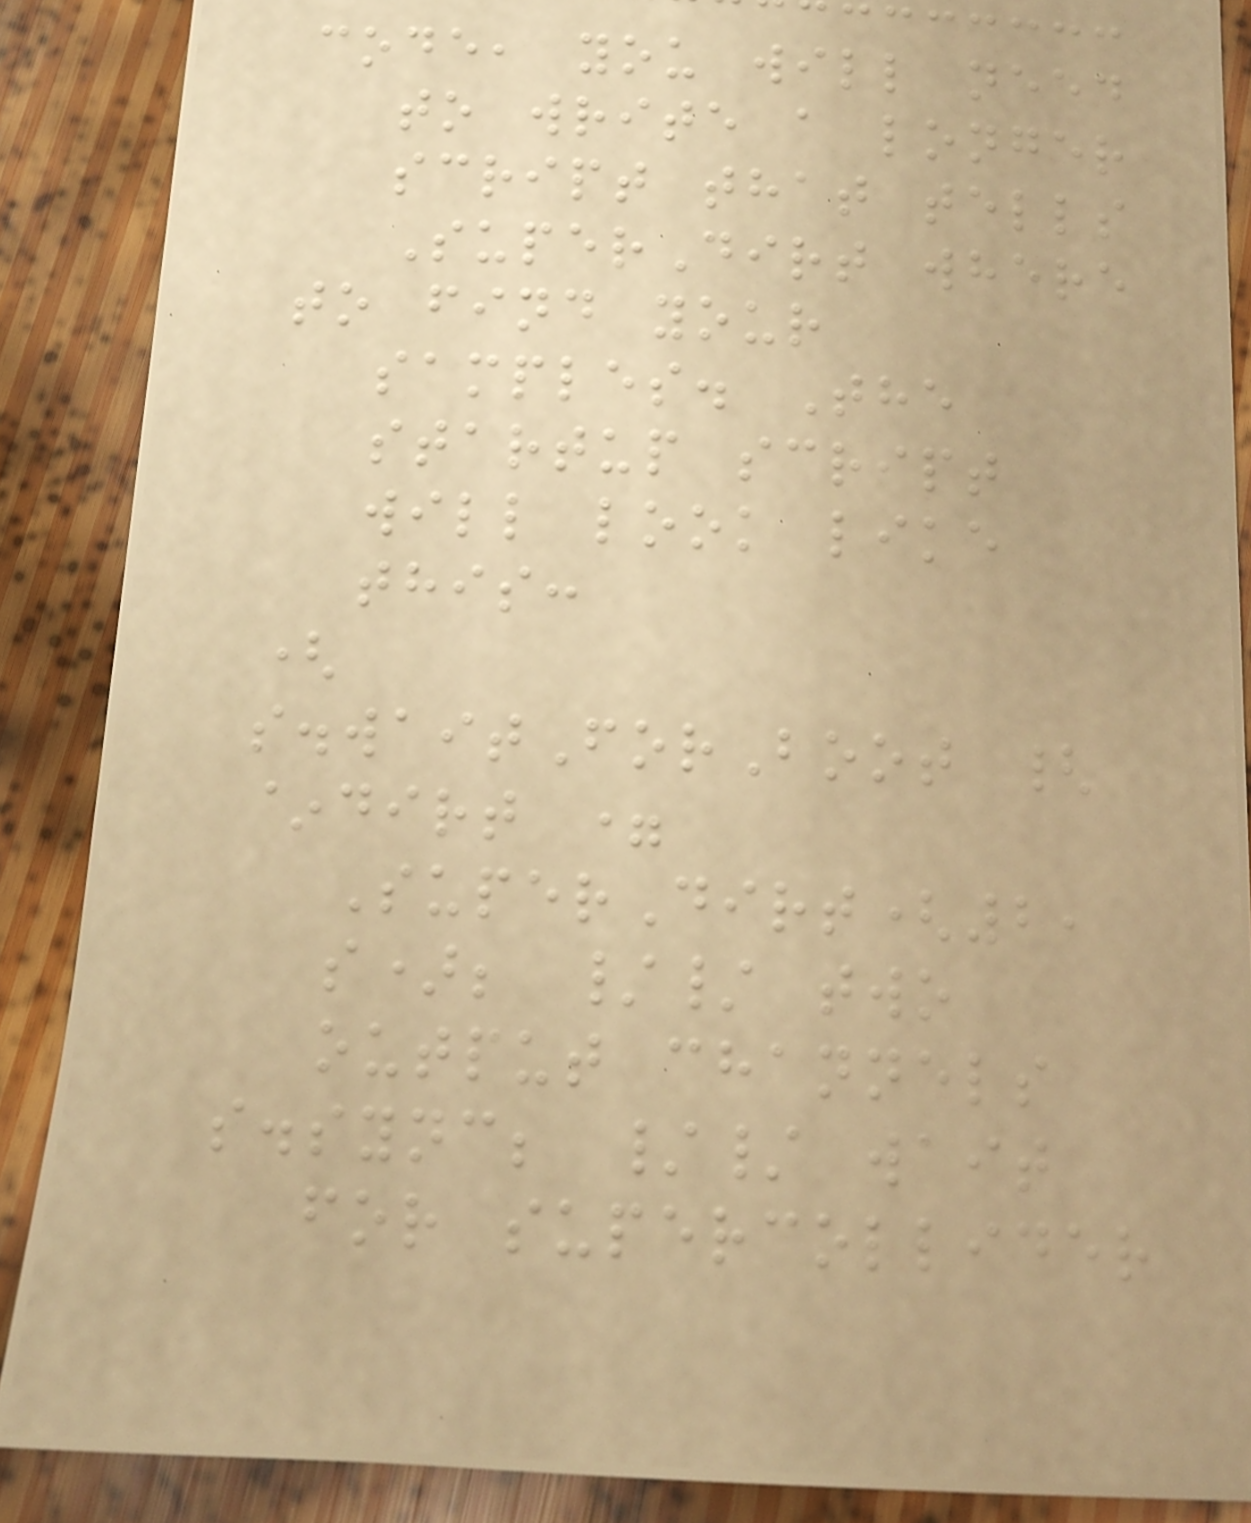code, you will need
to write a longer
script that tells
SuperDirt where
to find your
samples. The
startup script
will look like
this:
(
s.waitForBoot {
~dirt =
SuperDirt(2,
s); // two
output channels
s.sync; // wait
for supercollider
